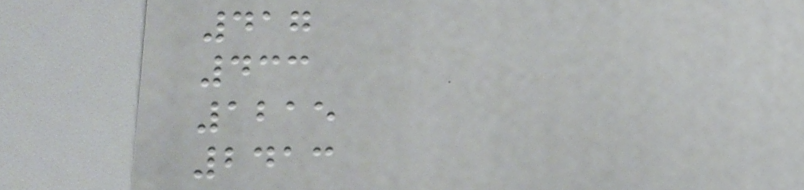417
433
1215
2413
